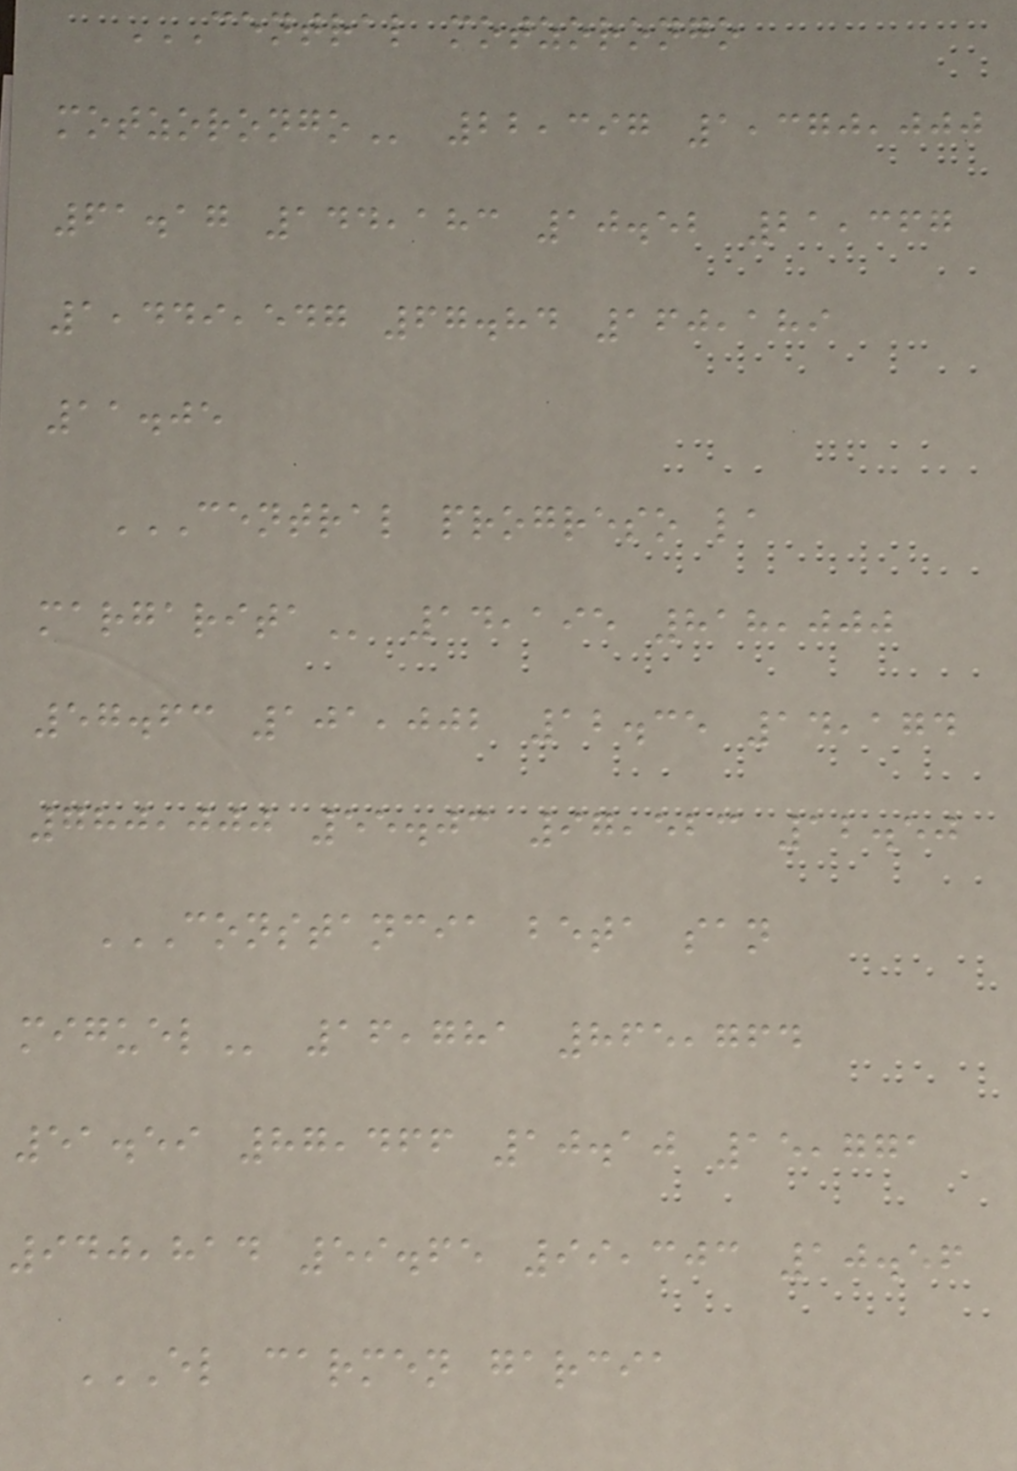CENTRAL MOTZORONGO
MOTZORONGO 22,397 1,370,000
61.17 144,183 10.52 21,367
1,449,547 67.84 160,189
11.05
CENTRAL PROGRESO LA
MARGARITA 14,195 818,000
57.63 101,002 12.35 14,174
780,000 55.03 97,523 12.50
CONSTANCIA BETA SAN
MIGUEL 16,781 865,764
51.59 87,466 10.10 15,771
940,814 59.65 99,303 10.56
EL CARMEN GARCIA
